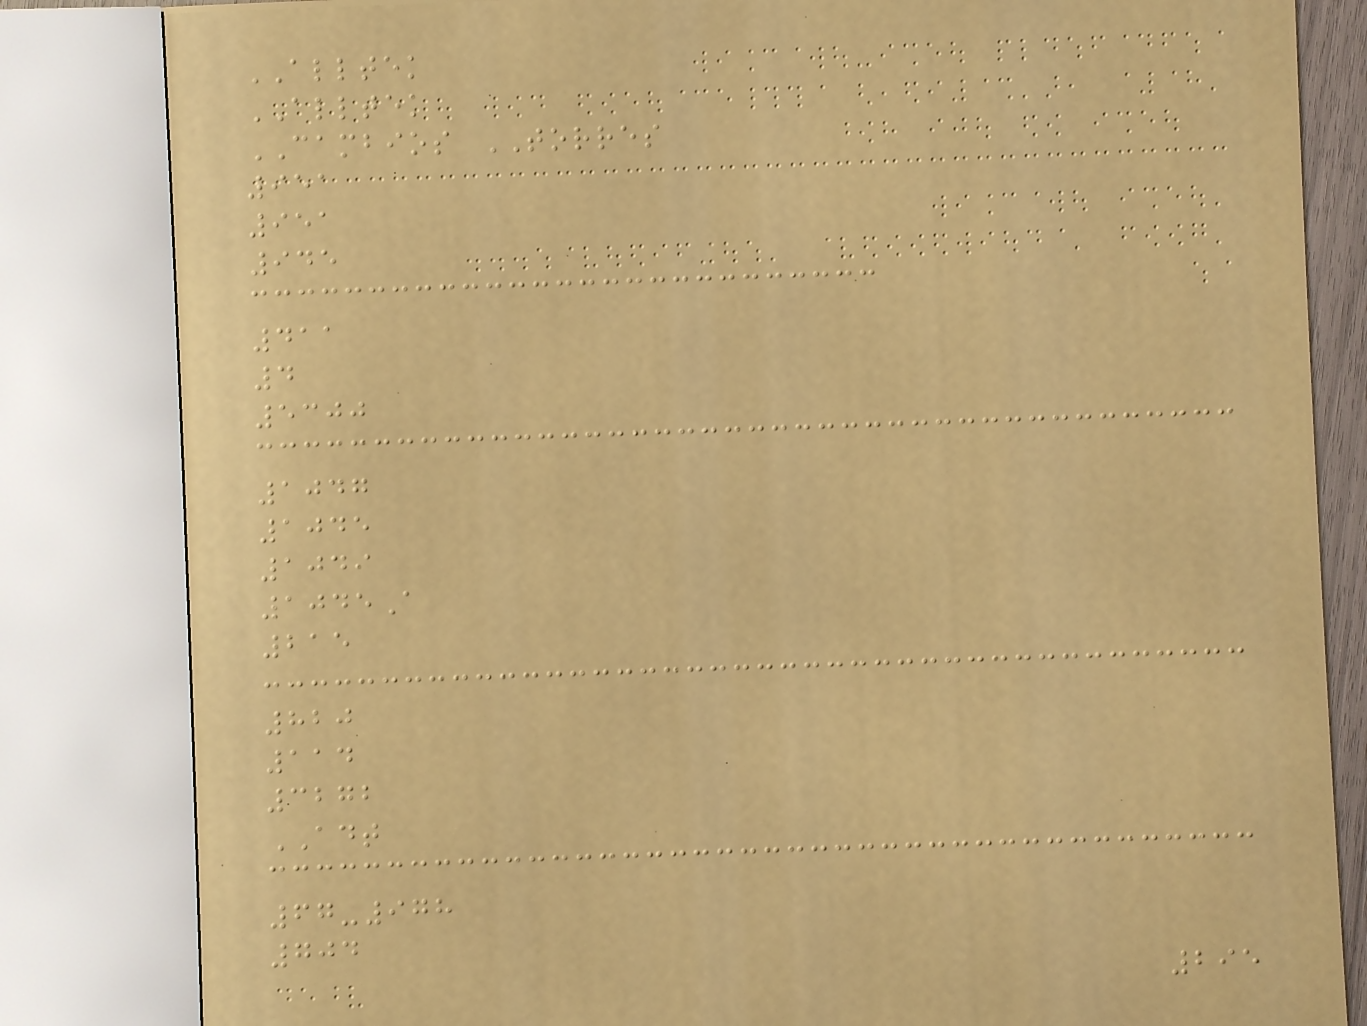ALLTEK
ALLTEK
CAMBIOS TORRES
951
951
945
411
4
5300
1047
1045
1049
1045A
215
820
114
3272
ADT
67-978
704
295
